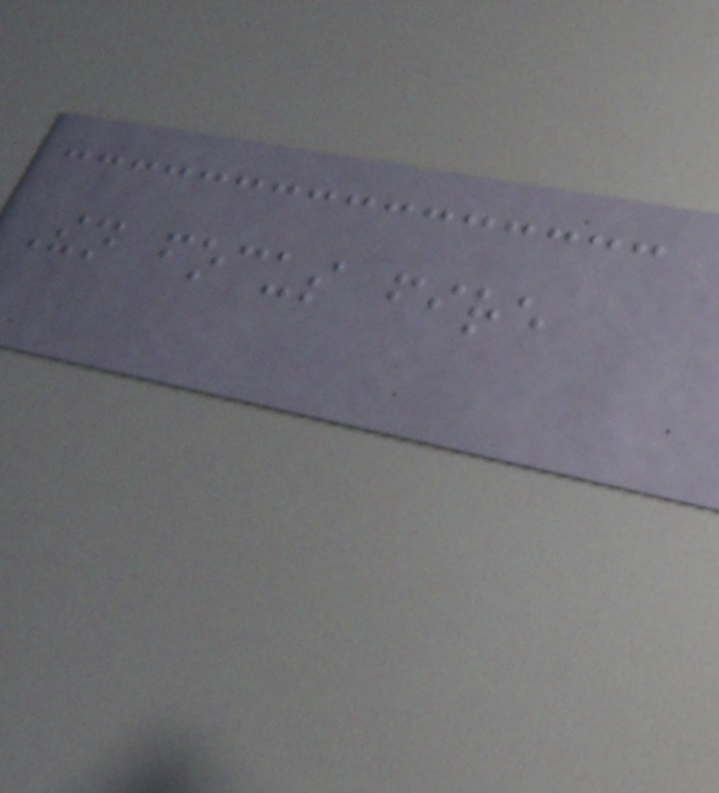Then focus fire
